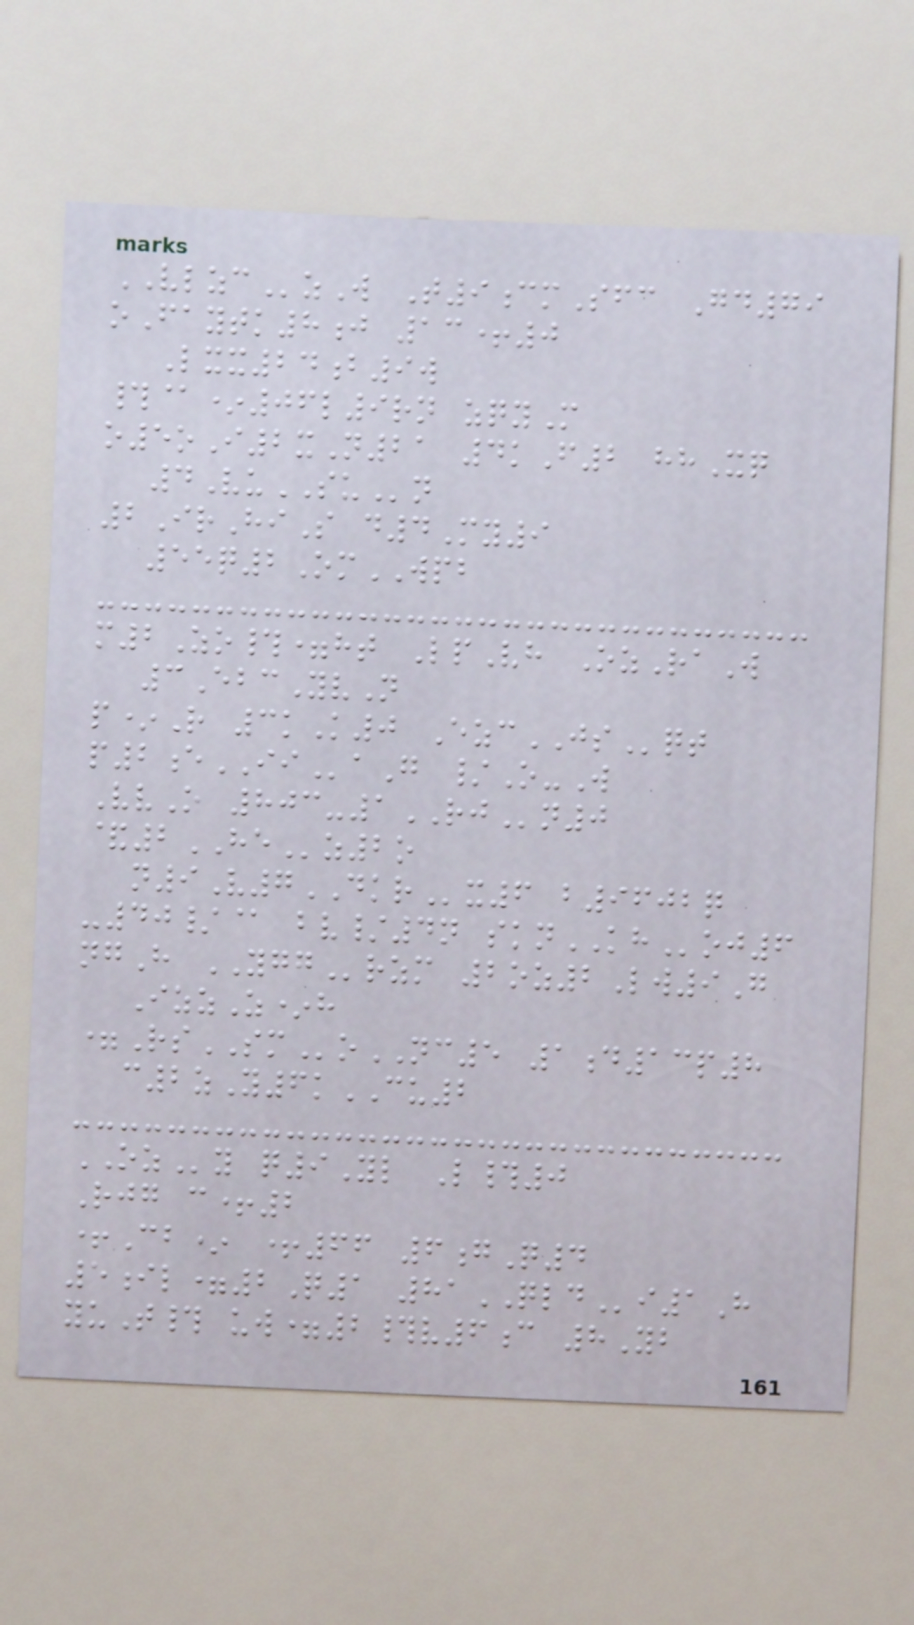VLZCzW T9cmSfc Gd79
oFaytk8j 13+0
Lxx24b9w
#@*06l9rn zqyM
o5oI2xN21 4kF2 hhXq
4VuSUn
2IrHiS d4My9
55q2OmWPB
m2Zo#=ht LpVh OzRaW
3EbcYvN
p*R 3kK0 EzcJSqt
p2eIIaG /O-W
VvO 803-1RJn0
&2HEz2o
n9V7DKRx6 b9602q
-40/@ bv/4n sknKHoj6
ngH YGGrzm 2oz2Lw9G
IzzZ*h
=RsSMoNC5 1d13p8
c2zY6kCU2
OZy q9Yl L#0
Rjg c+2
+Cb* +66 6gQ4
5il=2Q1 81QLDi1H
yuT# uw=2#v6c 8Yb
